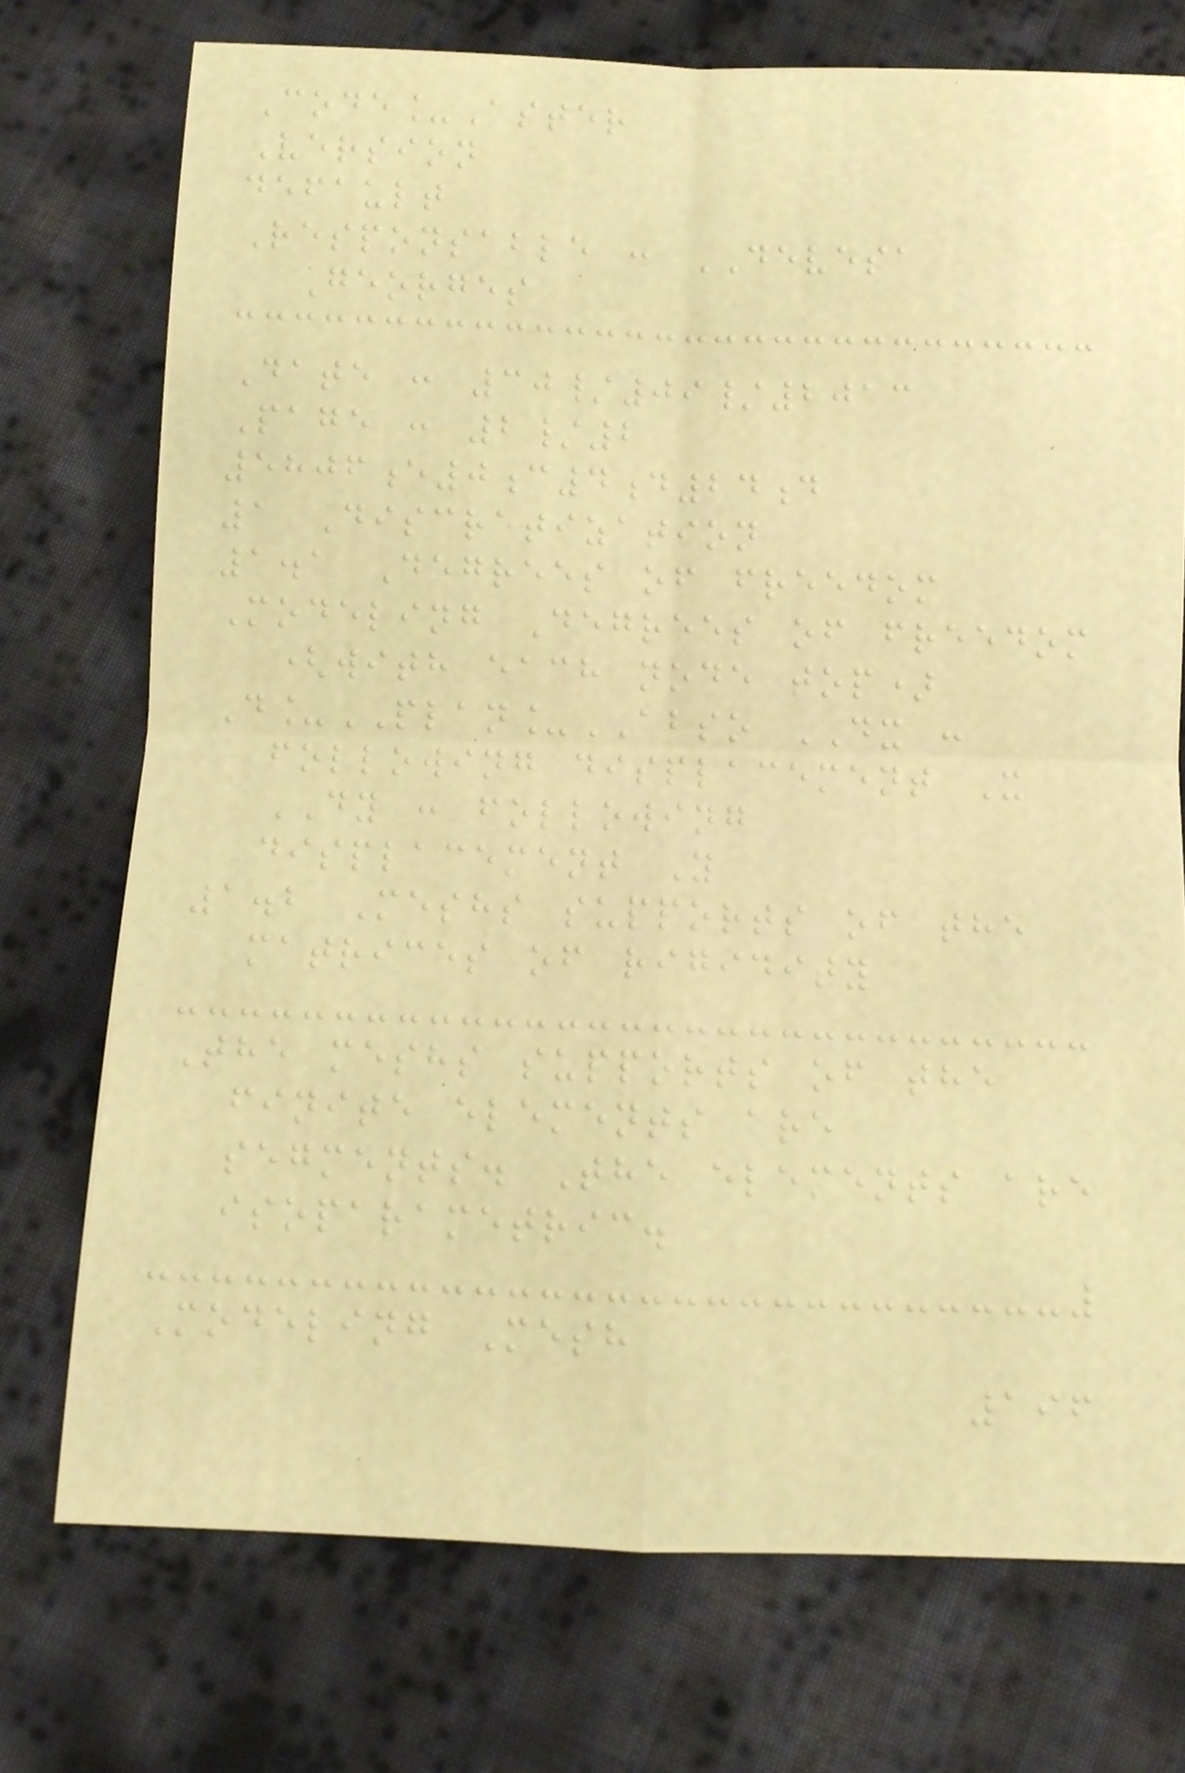Code_Aster
Version
default
Responsable : DEVESA
Georges
Date : 30/09/2013
Page : 2/2
5806e0c4d24d
1 Discretization
1.1 Degrees of freedom
Modeling Degrees of freedom
(with each node top)
D_PLAN_ABSO DX :
following displacement X
DY : following
displacement Y
1.2 Meshs supports of the
matrices of rigidity
The meshs supports of the
finite elements are
segments. The elements are
isoparametric.
Modeling Mesh
196
